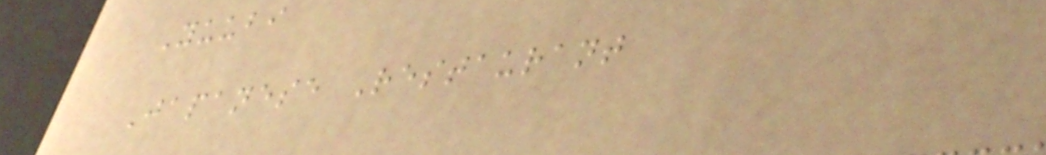Yuubi
Japanese Restaurant
